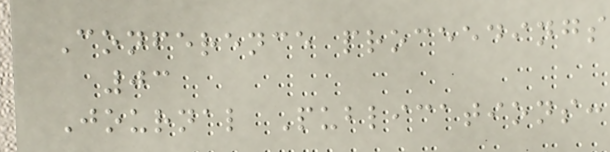Conference proceedings
03
Journal Publications:
